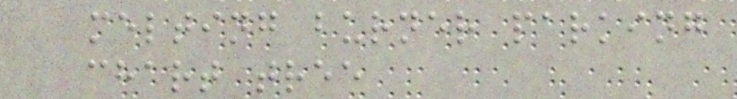melting burner parking
chart tree
